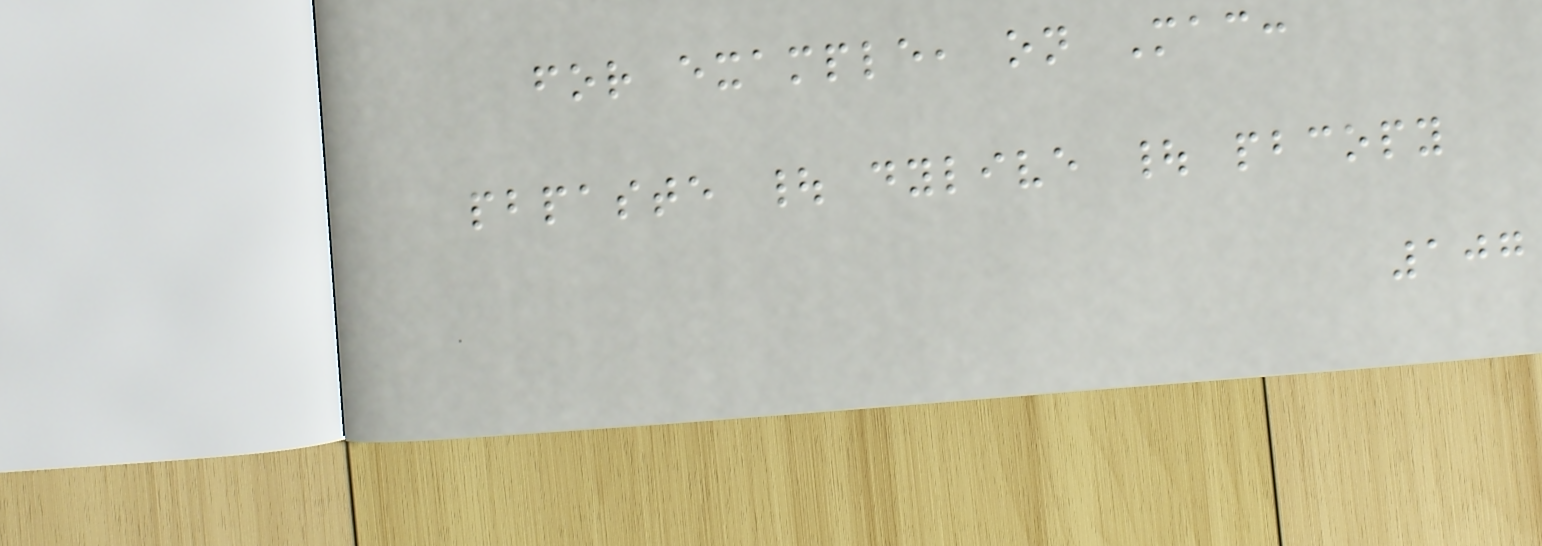for example, on Mac:
pbpaste | dylive | pbcopy
107
